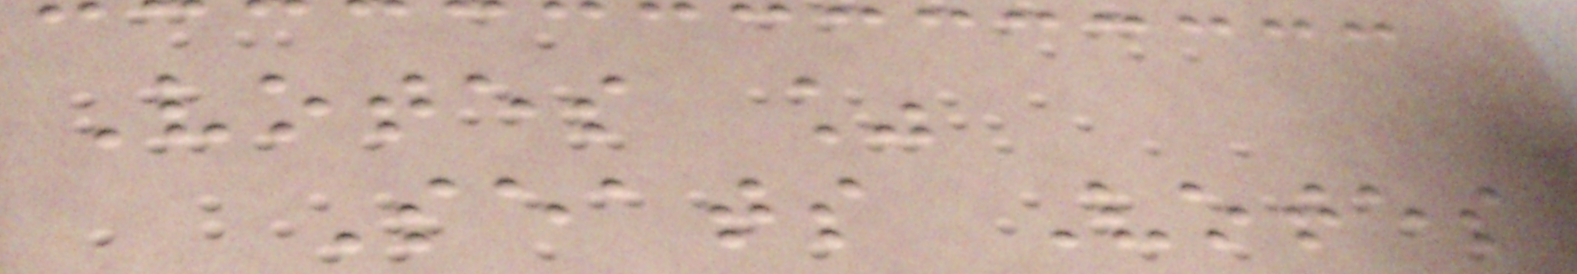Votes %
Seats Votes
